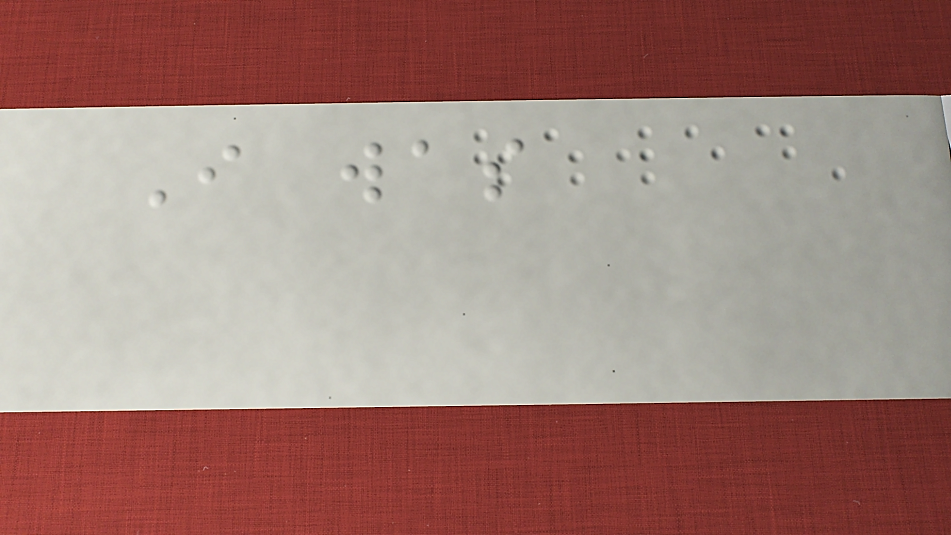I was
